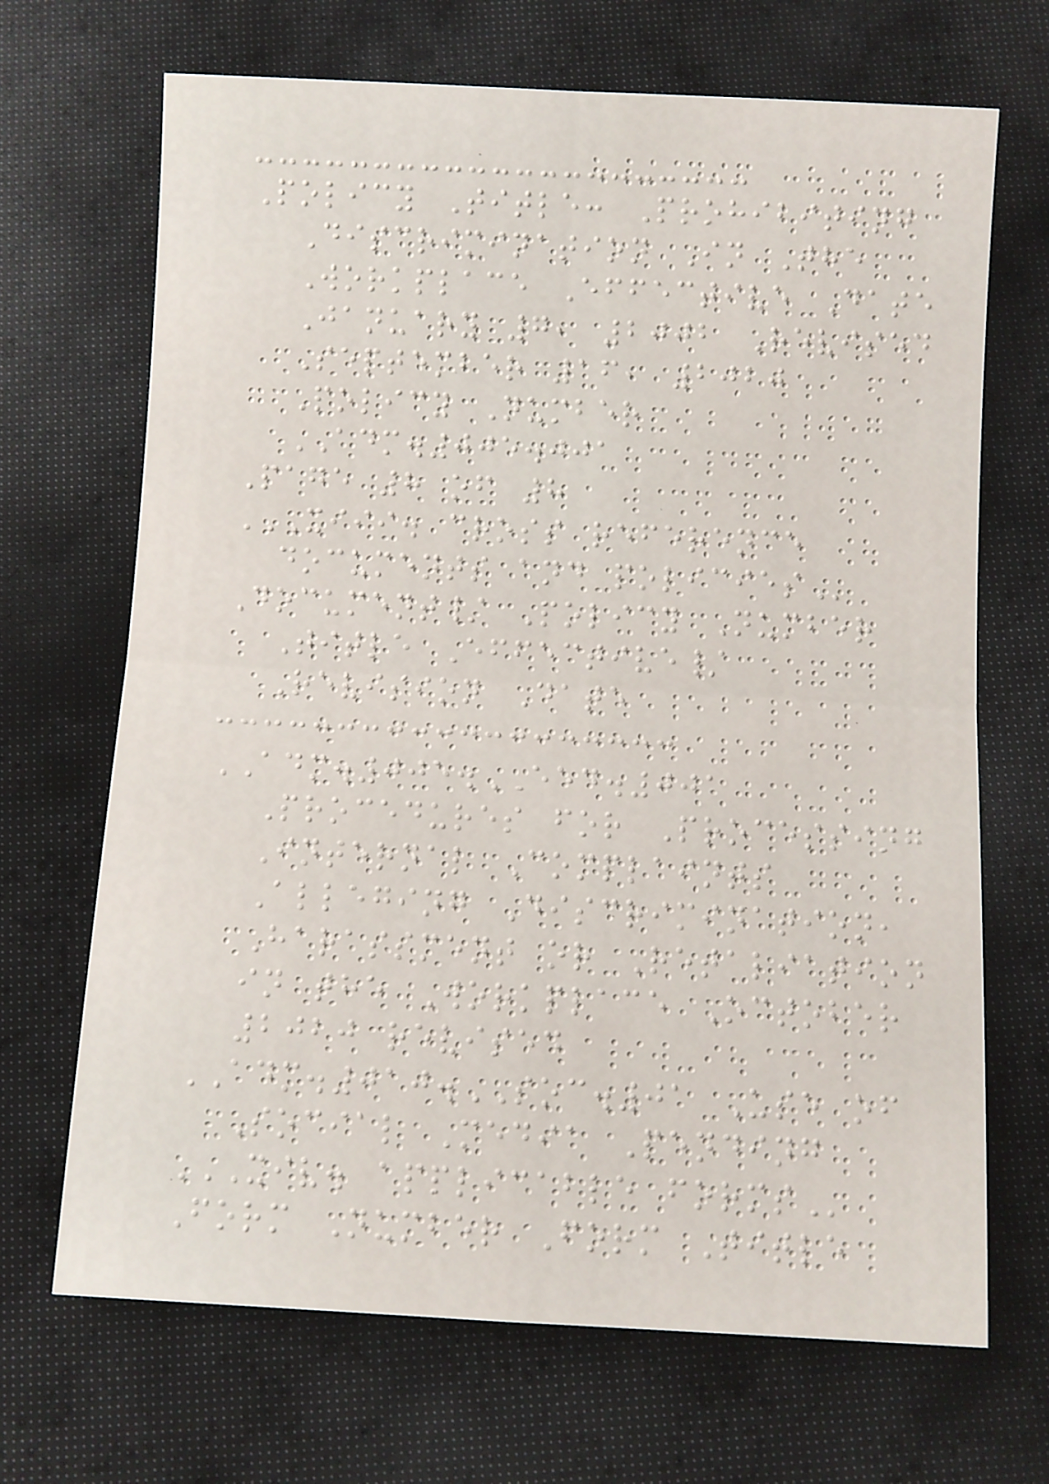Policy Title: Prohibiting
Discrimination In The
Workplace Effective Date
January 7, 2002 Revised
September 16, 2020
Policy Number
ADM.005.001
Page 8 of 8
XIII. CROSS REFERENCE
DOCUMENTS AND POLICIES
Document/ Policy Number
Title Effective/
Revision Date
ADM.005.EED.001
Procedures for Processing
Internal Complaints
Alleging Discrimination,
Harassment or Retaliation
in the Workplace October
2020 revised
ADM.010.SOC.01 Use of
Social Media Pending
XIV. APPLICABLE FORMS
Form Number Form Title
